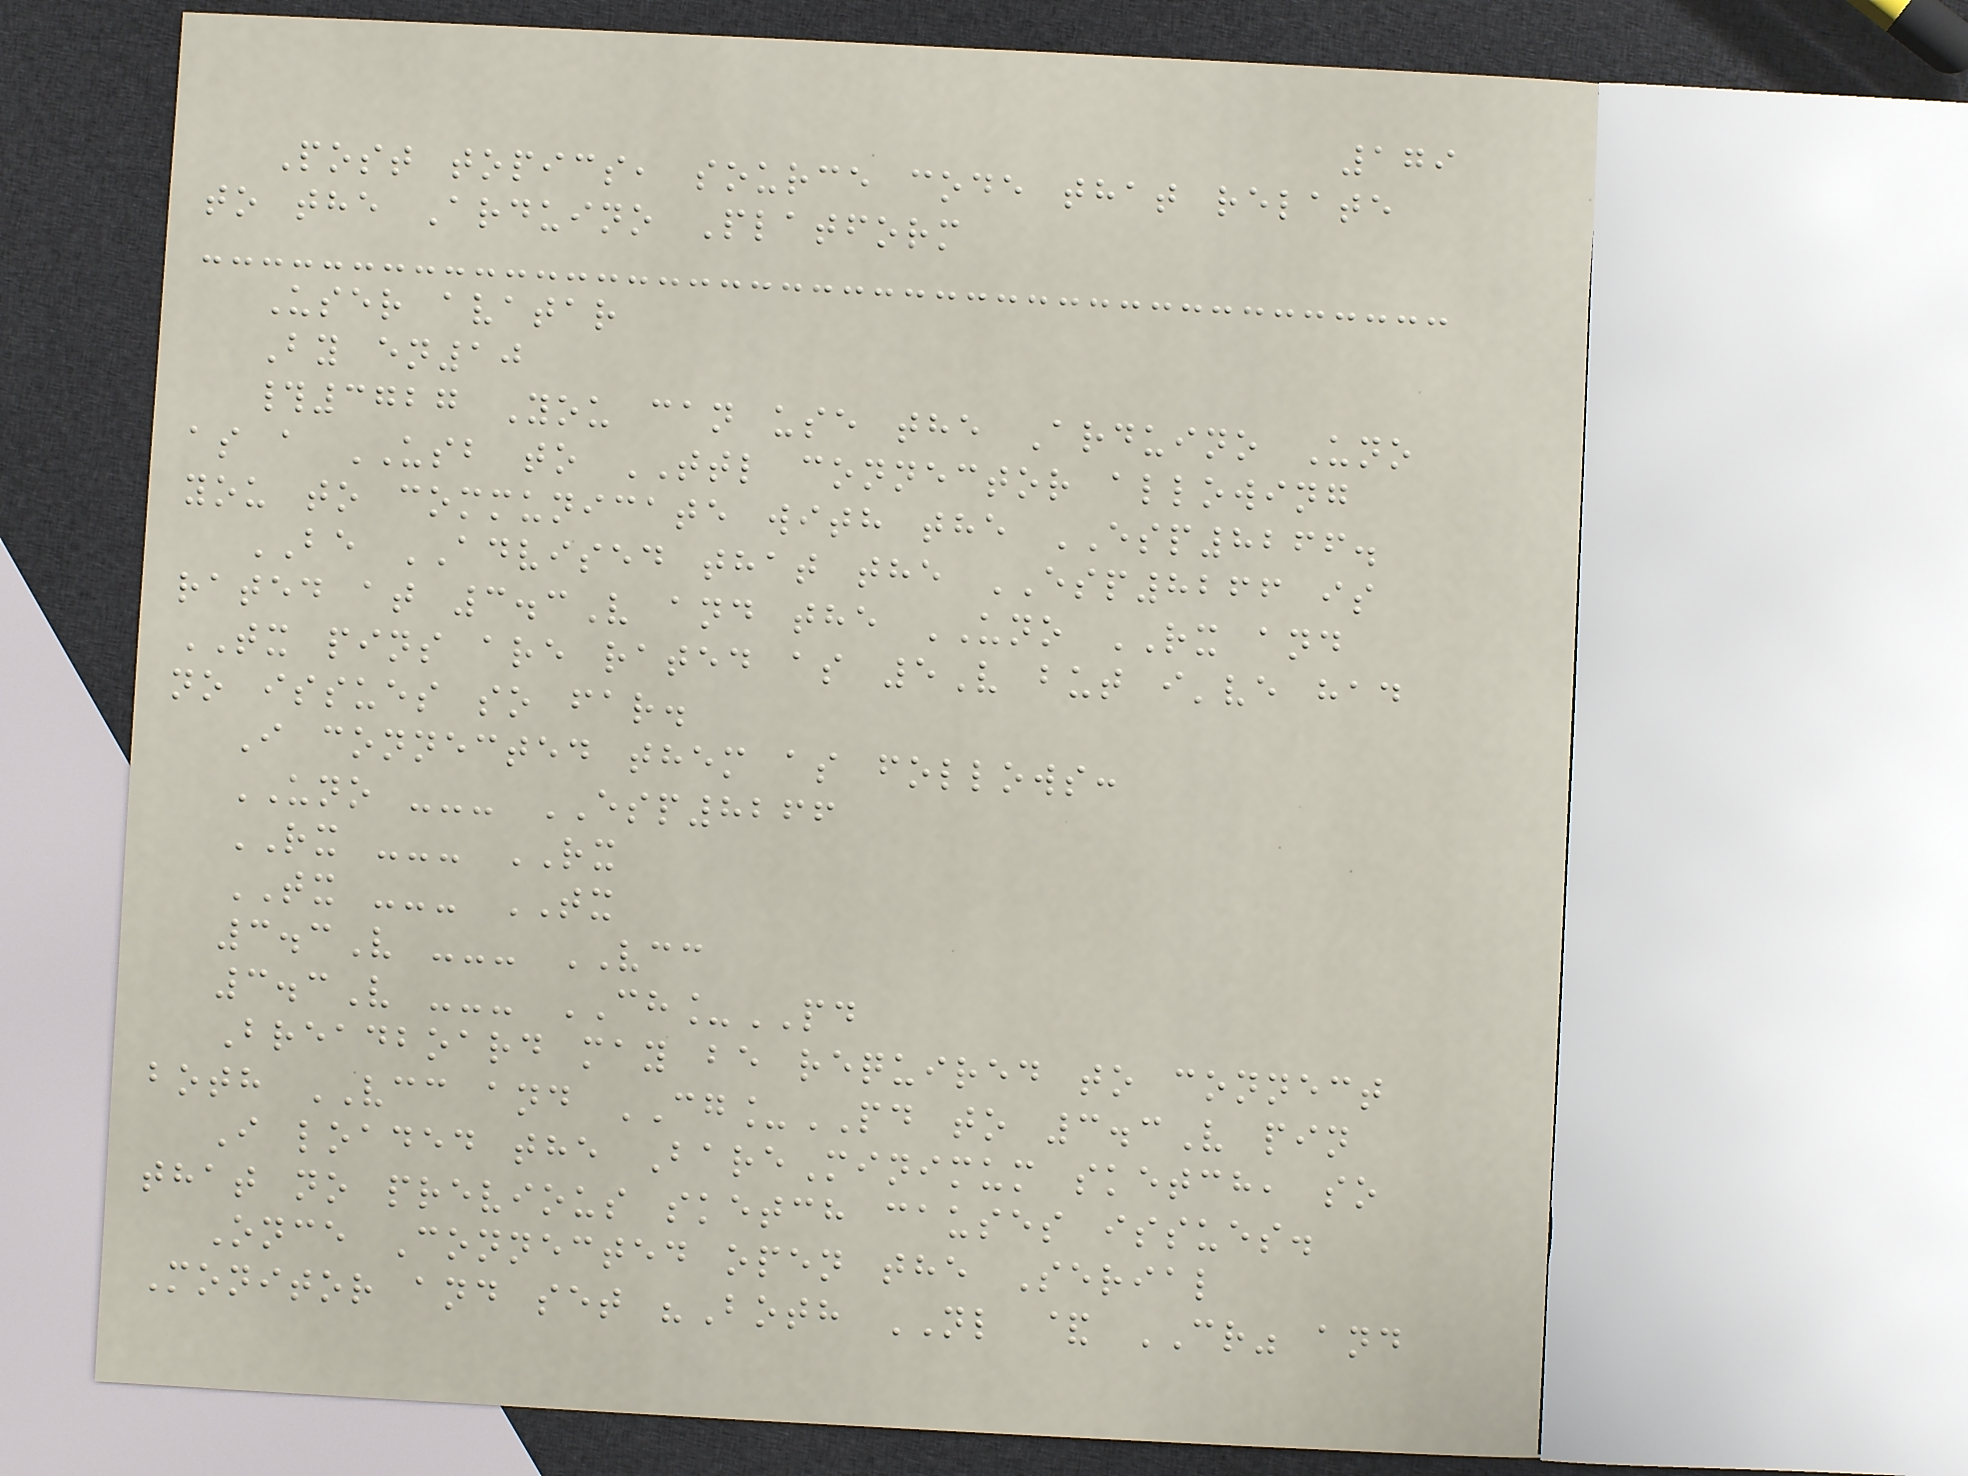179
Post topics, source code that relate
to the Arduino Platform
User avatar
By en10
#3727 You can use the Arduino Uno
as a USB to TTL connector allowing
you to communicate with the ESP8266.
BE ADVISED that the ESP8266 is
rated at 3.3V and the UNO RX and
TX pins are rated as 5V but i've had
no issues so far.
I connected them as follows:
UNO --- ESP8266
RX --- RX
TX --- TX
3.3V --- VCC
3.3V --- CH_PD
Breadboard may be required to connect
both VCC and CG_PD to 3.3V pin
I loaded the BareMinimum sketch, so
that no previous sketch causes issues.
Once Connected open the Serial
Monitor and set "Both NL & CR" and
